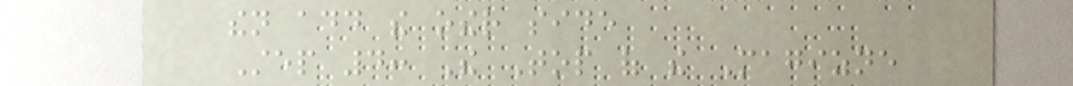then add the other side
Step 4: The Top of the Magizne
